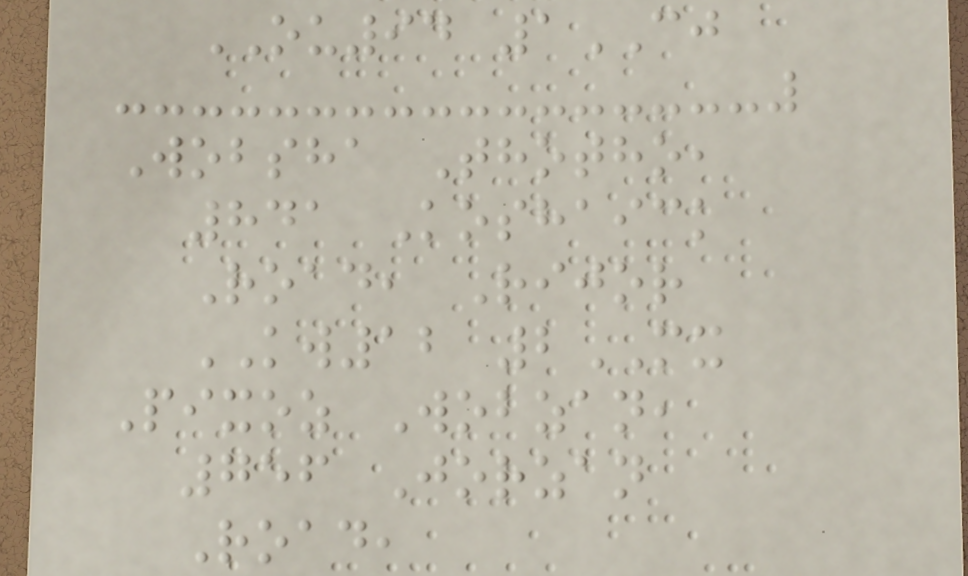OU94 1CJ
Wobsha Thotho,
841 Koshaick
Road, Rijor
KW12 2MX
Pixoz Wobzan,
756 Jorzan
Road,
